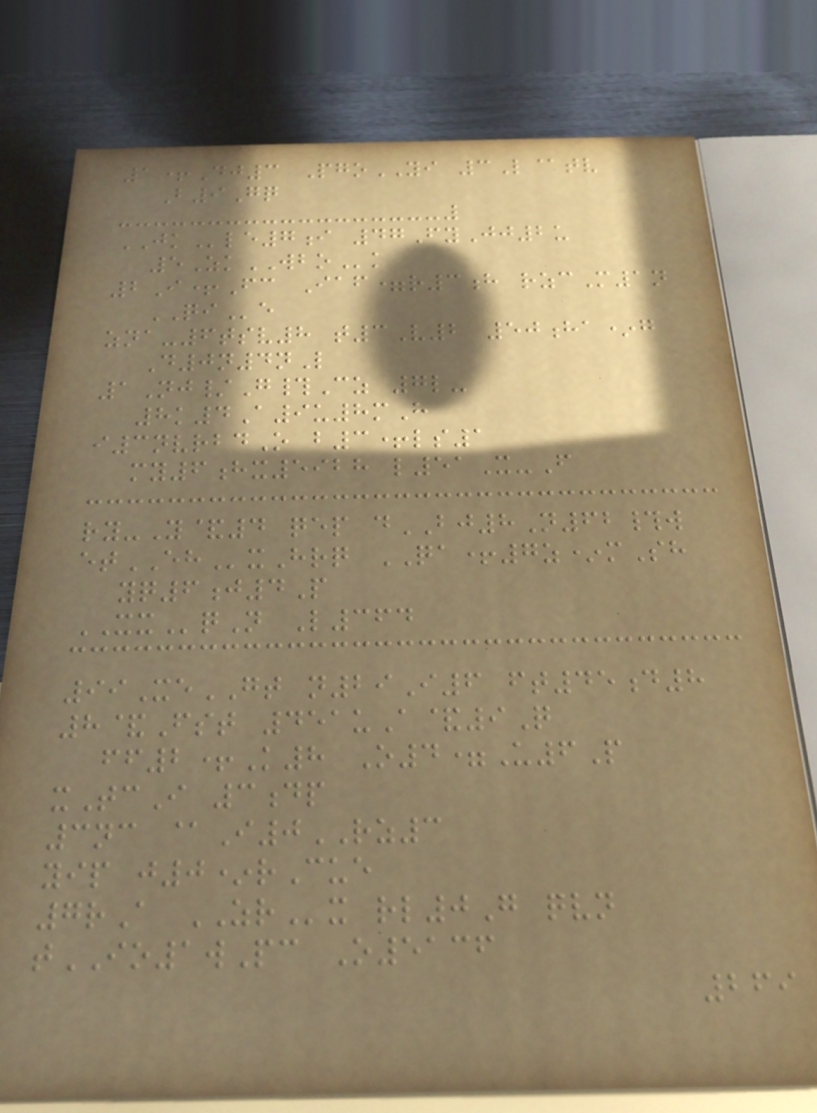1+Dj3 PgoYI 3L@tv
B9Gq
JKle7i 47FyJj2u
5ZkWBOk
2I+Fc Iaf=r3h rzcM1n
QIe
zna-6tsv8 t3V2 50ha*g
D0n4nL
1Nj/G#Cz 7l-
8k4A9u8mH
i3nvrbdO b3+ls1
my6hx5928 l51X-F
ry-Y&4 qep dBJ8N62#w
etEHxHrq QA+7z*mSh
yq6j4P
XXqN L364
99XeGT n29I6 ft45d8
8&Fst 451uA&9Q
ff2+K8 O4=U6P
xTcI 3dp
3nc @I0RZ3
yip j0*rCue
7rA ZRx rl0G qvn
tIO1wPc O5136
269
